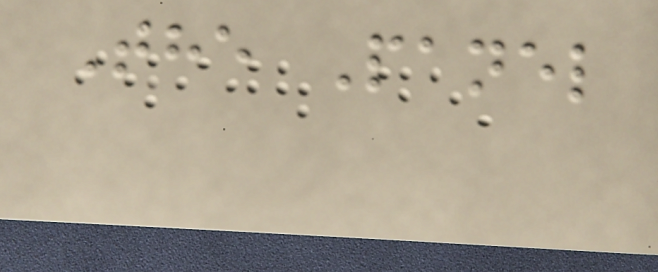The Panel
